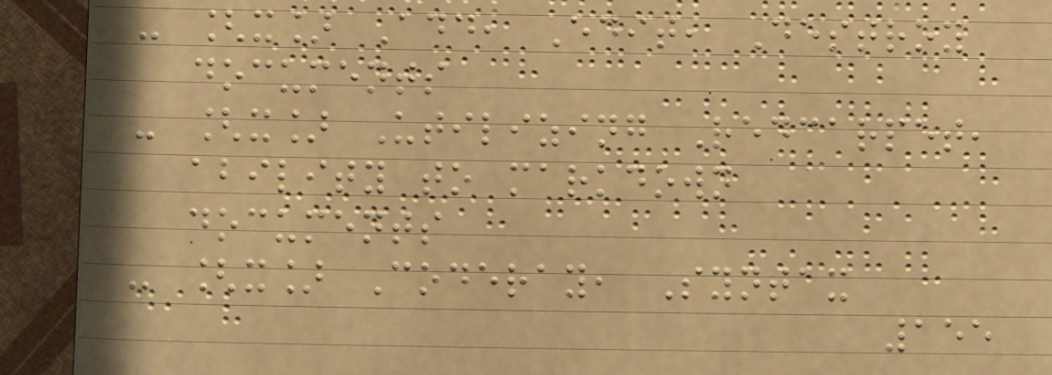- [x] Add, Edit, Destroy
documents
- [x] Utilizing Redcarpet,
ability to markdown
documents
- [x] Coderay, Syntax
155
